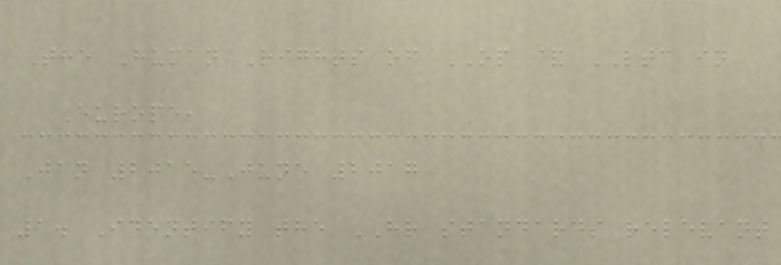The Human Rights of OP & LTC in
Europe,
Jan 2015-June 2017
1. Identify the HR standards relevant
